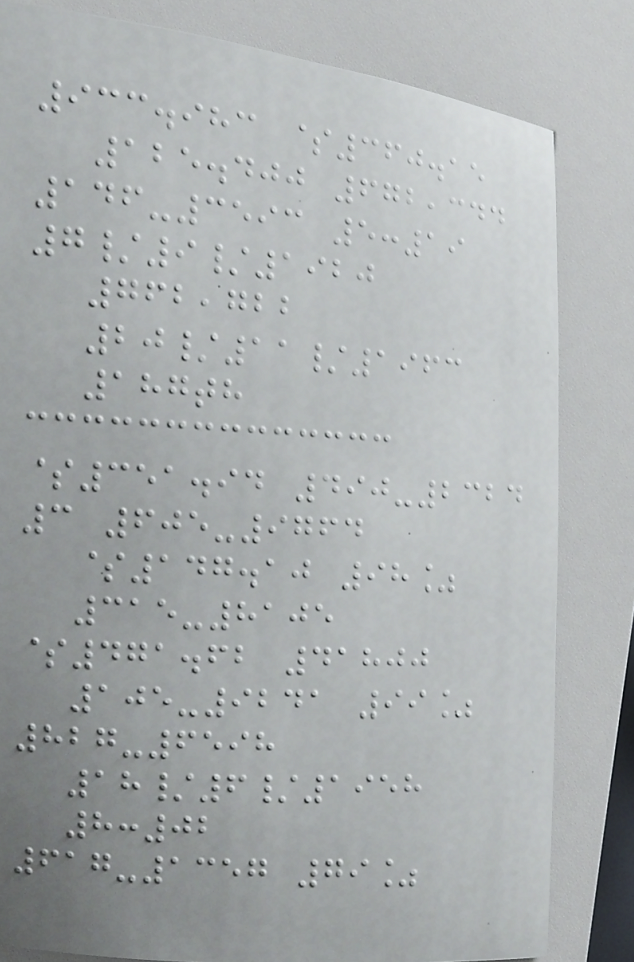933.983 $360.15
125.400 672,344
146-3593 5:19
7/9/1920
762,722
20/11/1963
187th
$351.94 490-2324
3 605-9764
$147.10 98%
315-8105
$471.62 41800
105-9241 99%
827-6598
18/6/1958
8:02
617-1357 79%
